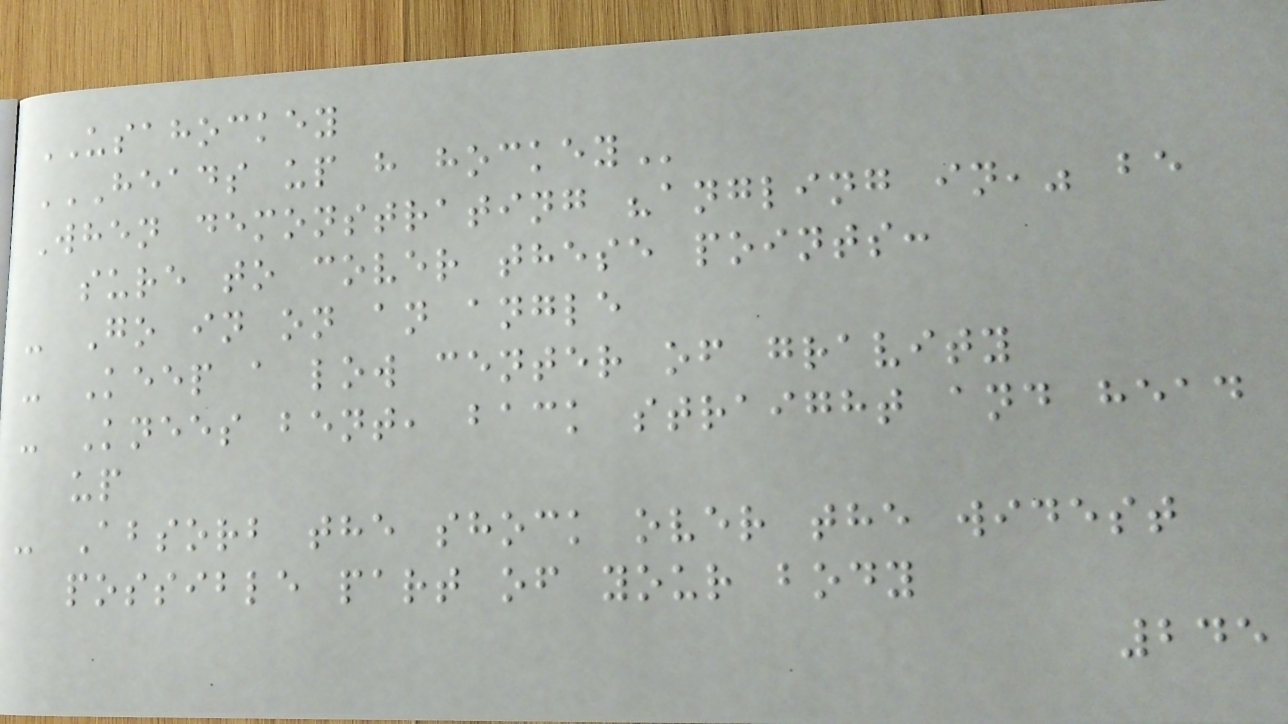USAHOCKEY
HEADS UP H HOCKEY
When demonstrating "angling in," be
sure to cover these points:
- Go in on an angle
- Keep a low center of gravity
- Knees bent, back straight and head
up
- Absorb the shock over the widest
possible part of your body
245
